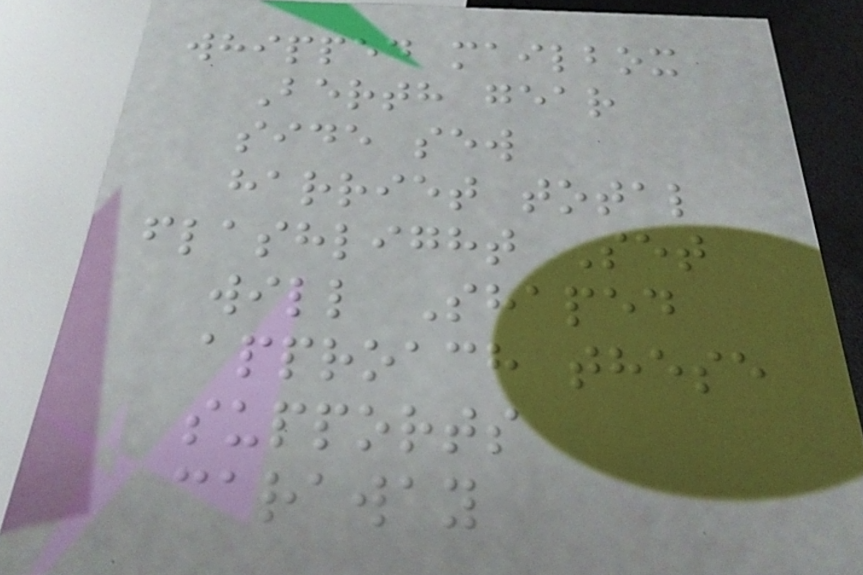whipped mailbox
Berth gear
side sew
harriet total
flashlight Set
will Shaped
approach these
supports
caraway
